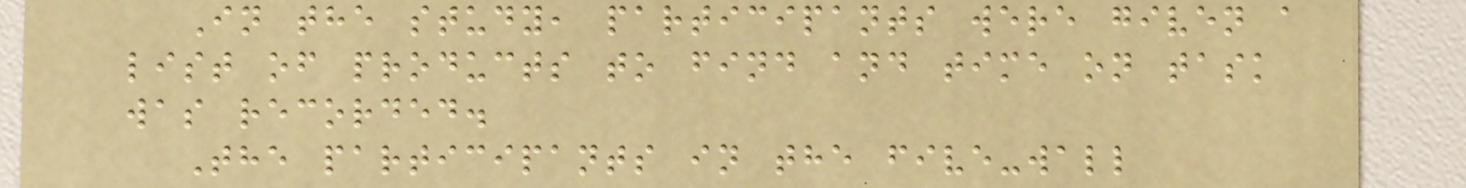In the study, participants were given a
list of products to find and time on task
was recorded.
The participants in the five-wall
